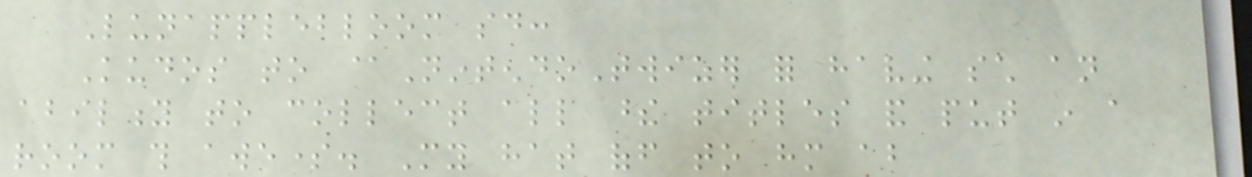Lunapplebloom said:
Kudos to @NintendoTwizer for having such an
ability to collect all these titles and put in a
room this awesome. My hat off to him about
